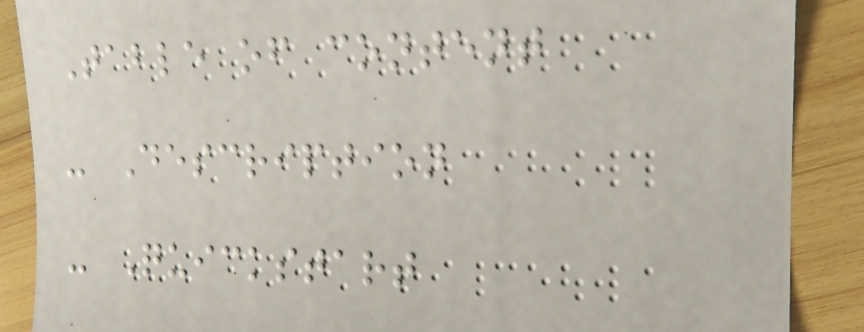Table of content
- Description
- Quickstart
